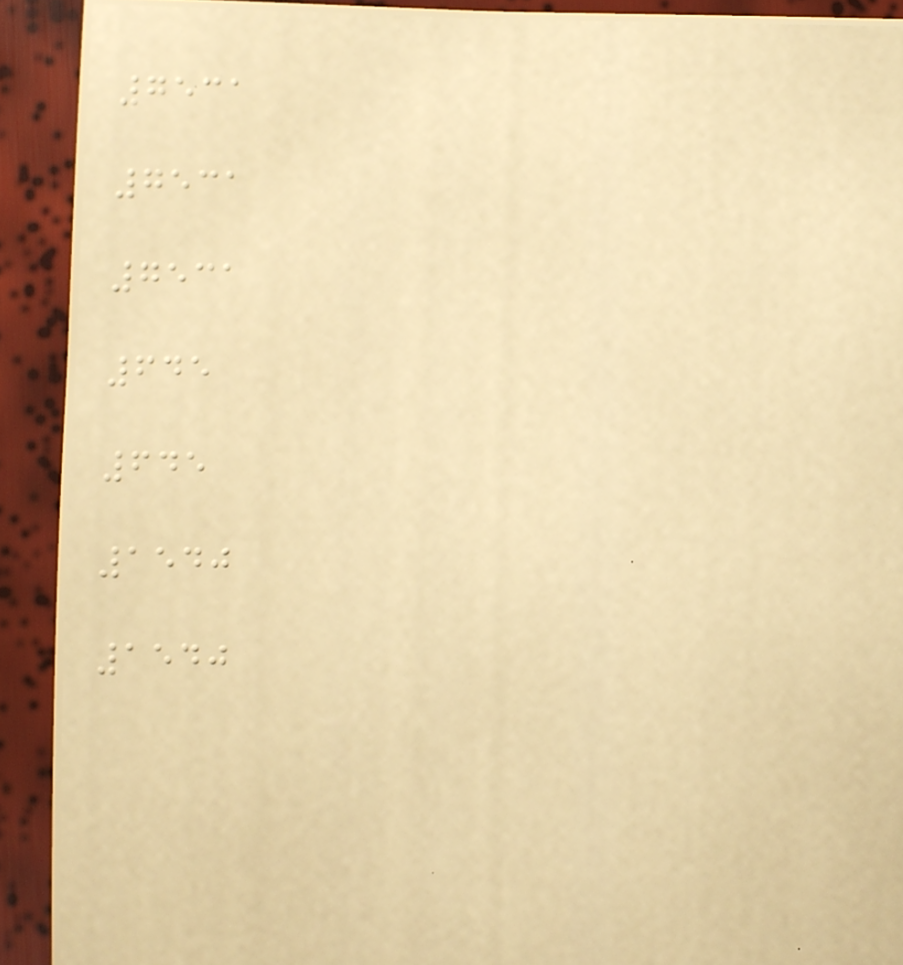7531
7531
7531
645
645
1540
1540
